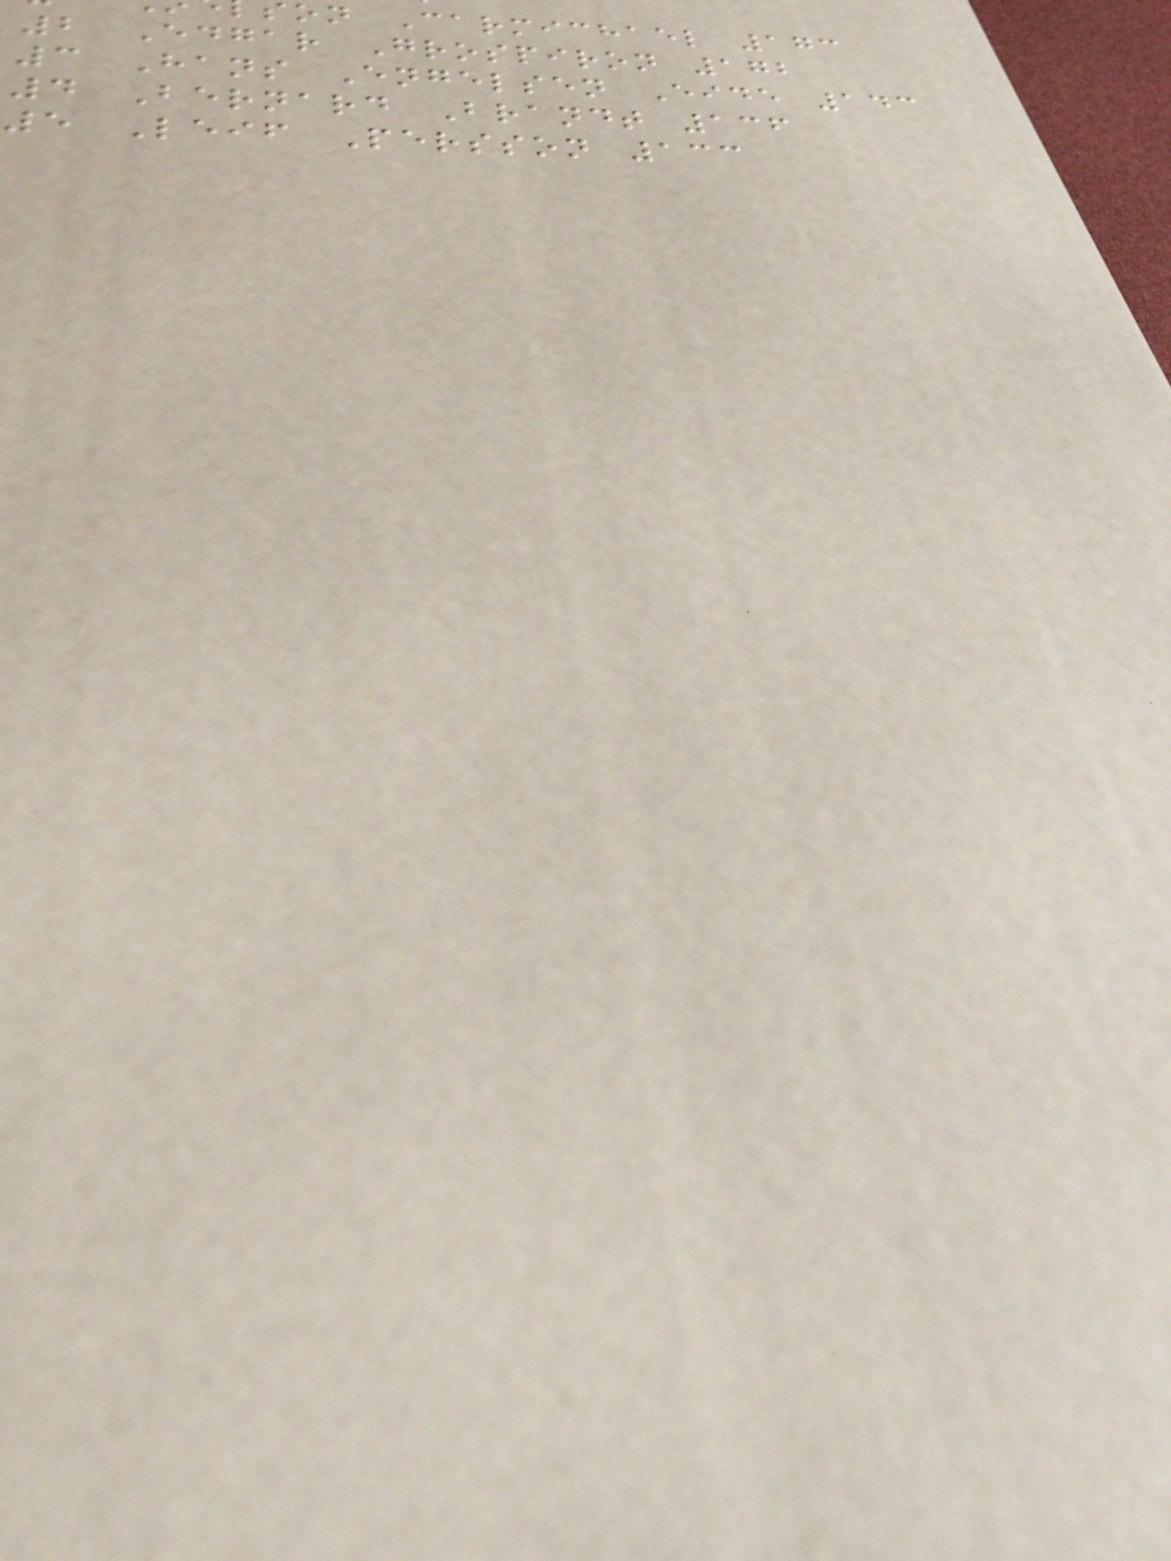on Carmichael 173
2 Edgar Grospiron 172
3 Hans Engelsen Eide 143
4 Bernard Brandt 136
5 Leif Persson 133
